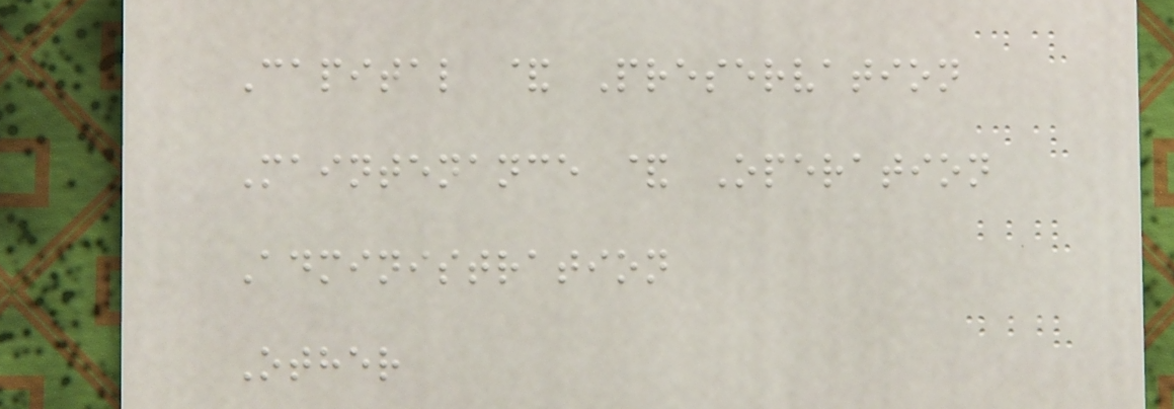Capital & Preservation
Maintenance & Operation
Administration
Other
